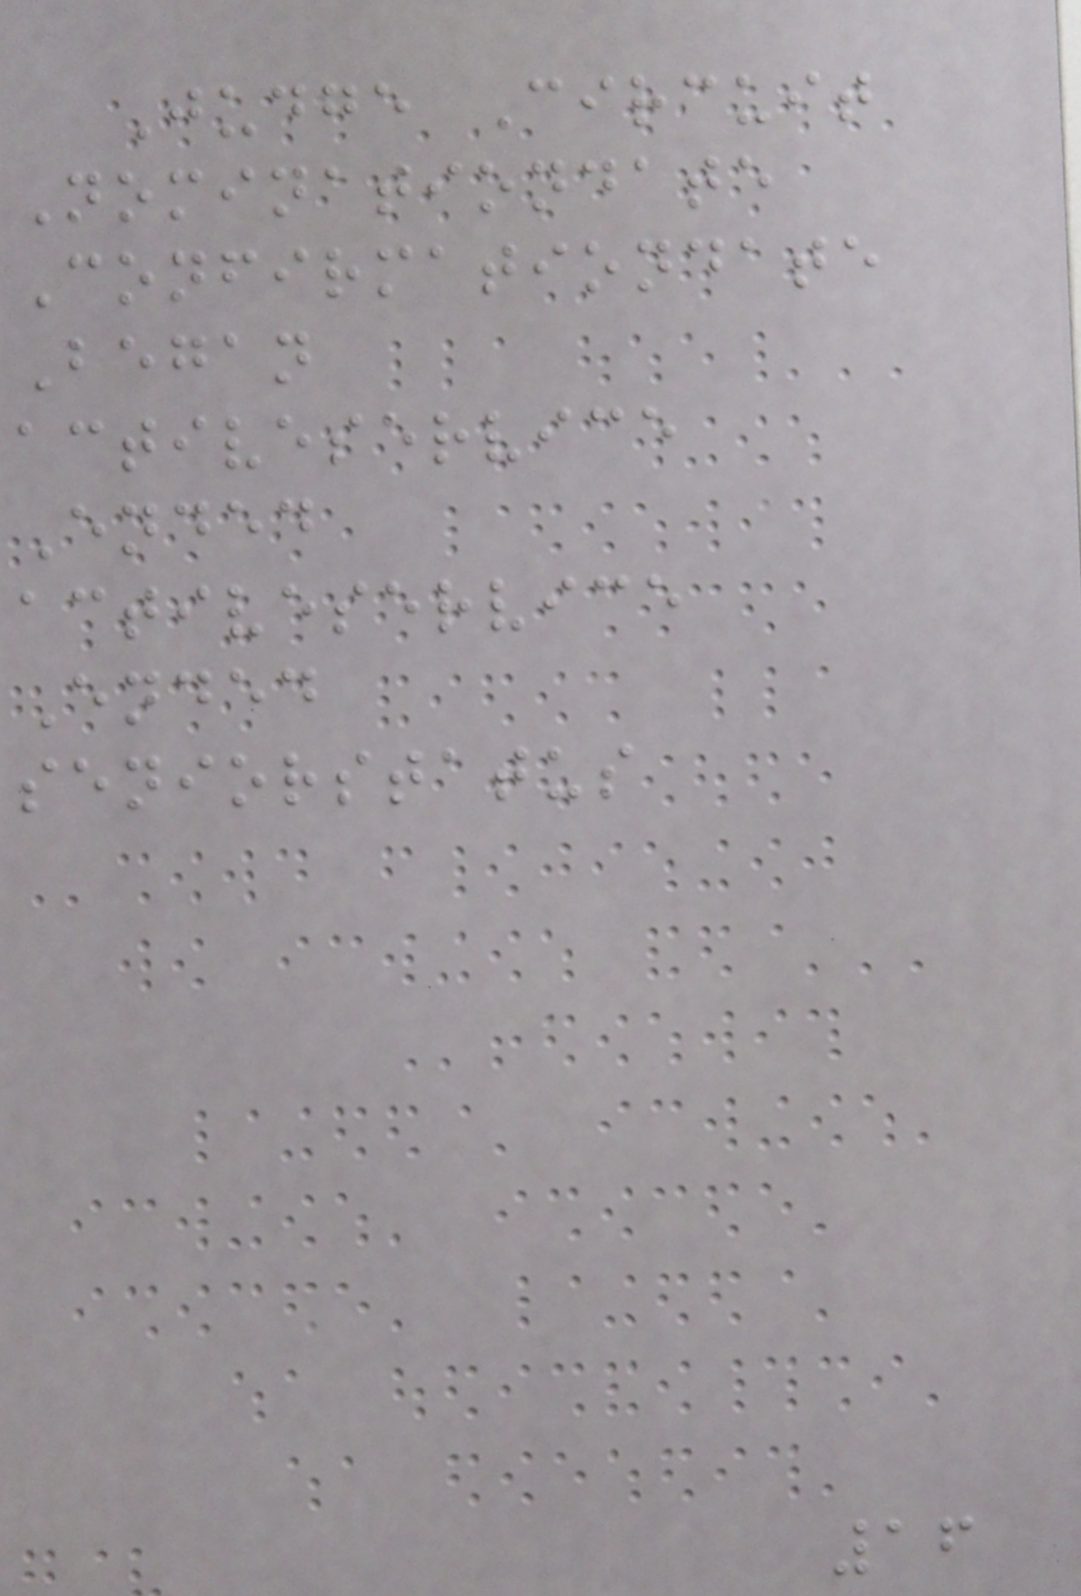Judge Circuit
Nominationdate
Confirmationdate
Began
activeservice
Ended
activeservice
Ended
seniorstatus
16
